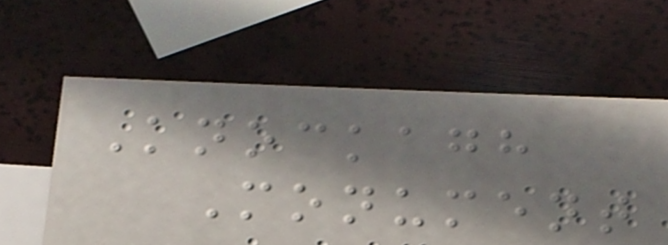Knockagh
Monument
